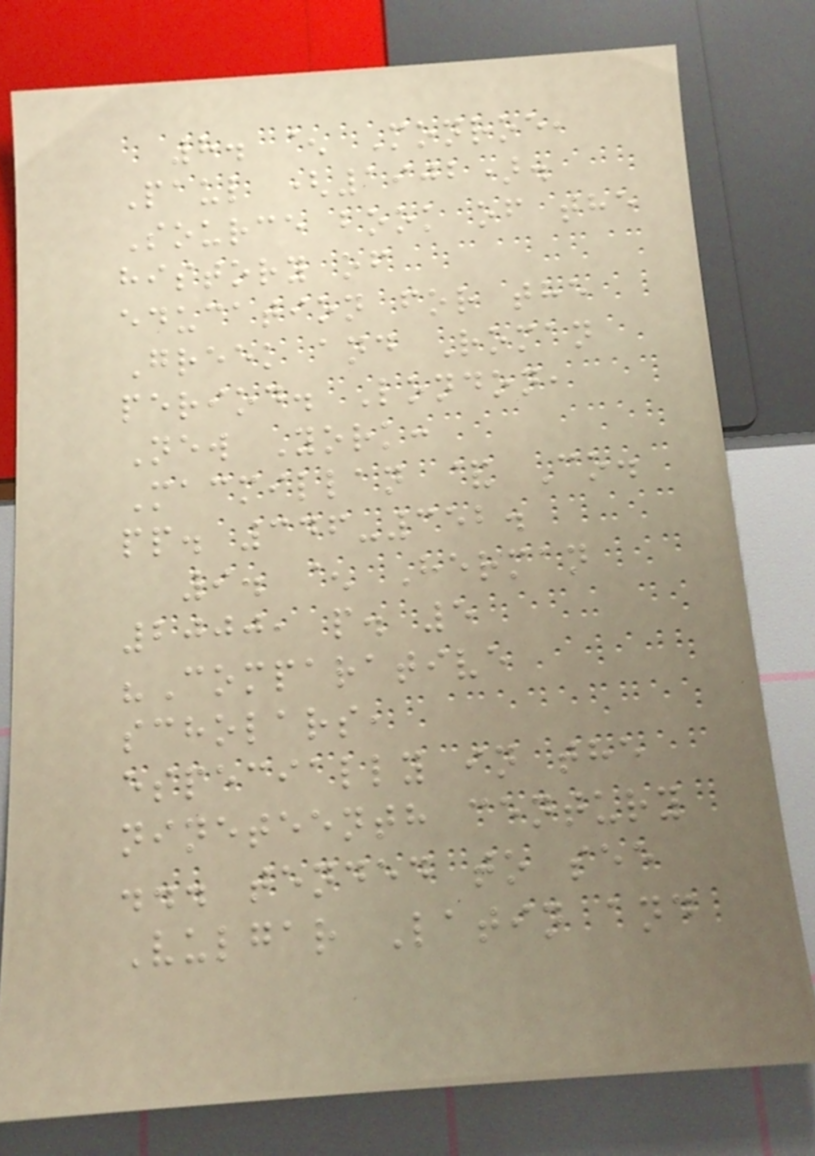8. ^ Monroe,
Paul (1902).
Source book of the
history of
education for the
Greek and Roman
period. London,
New York:
Macmillan & Co.
pp. 346-352.
9. ^ Herman
2000, p. 5
"Comparative
scholars,
especially in the
nineteenth century
... tended to see
Vulgar Latin and
